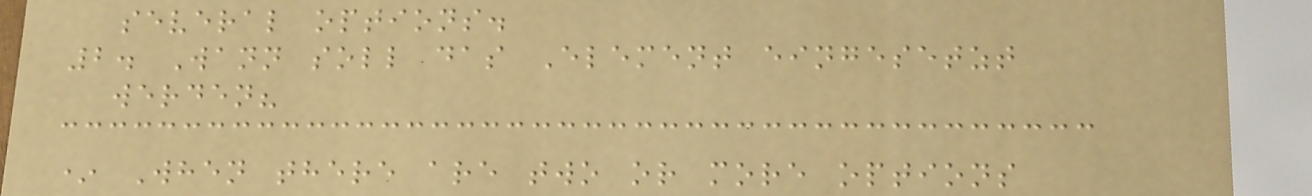several options.
2. Wann soll das Element eingesetzt
werden?
* When there are two or more options
